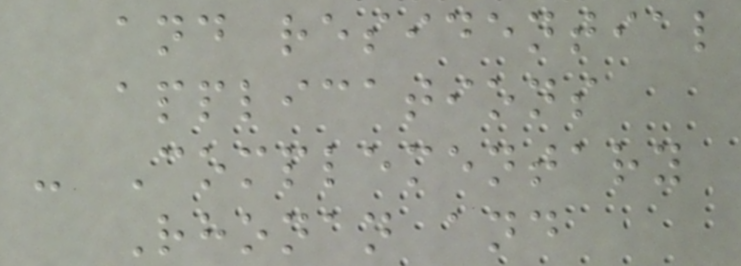and residential
applications
- Complementary
Rhonan and
